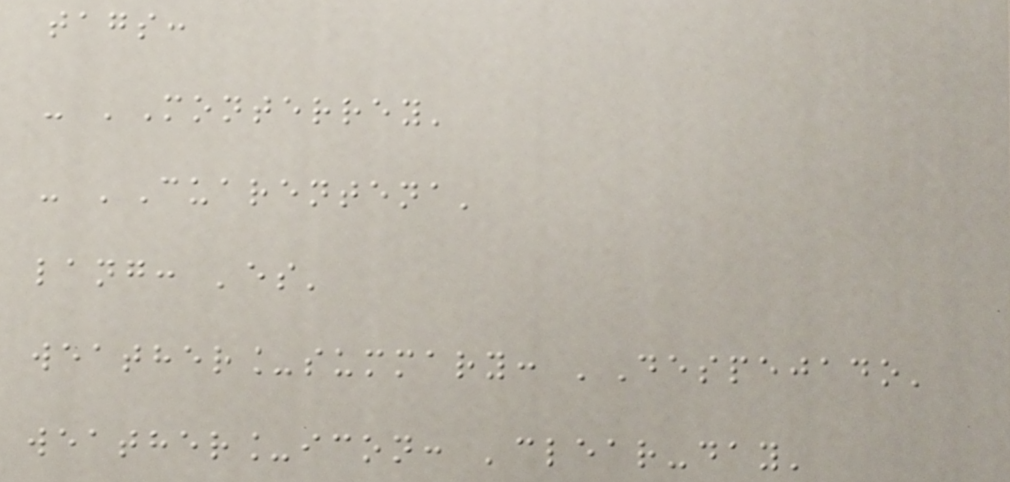tags:
- 'Monterrey'
- 'Cuarentena'
lang: 'es'
weather_summary: 'Despejado'
weather_icon: 'clear-day'
